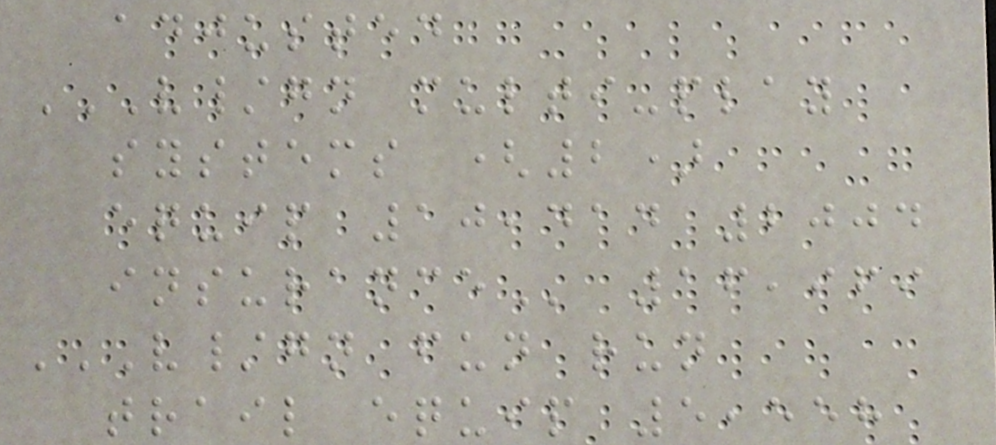adjusted
V/GN MULTI-PLAY
SYSTEMS (2)
EQUIP 10,414 2004
INSURANCE 16,969
V/GN FUN RUN
TRAIL EQUIP 5,558
